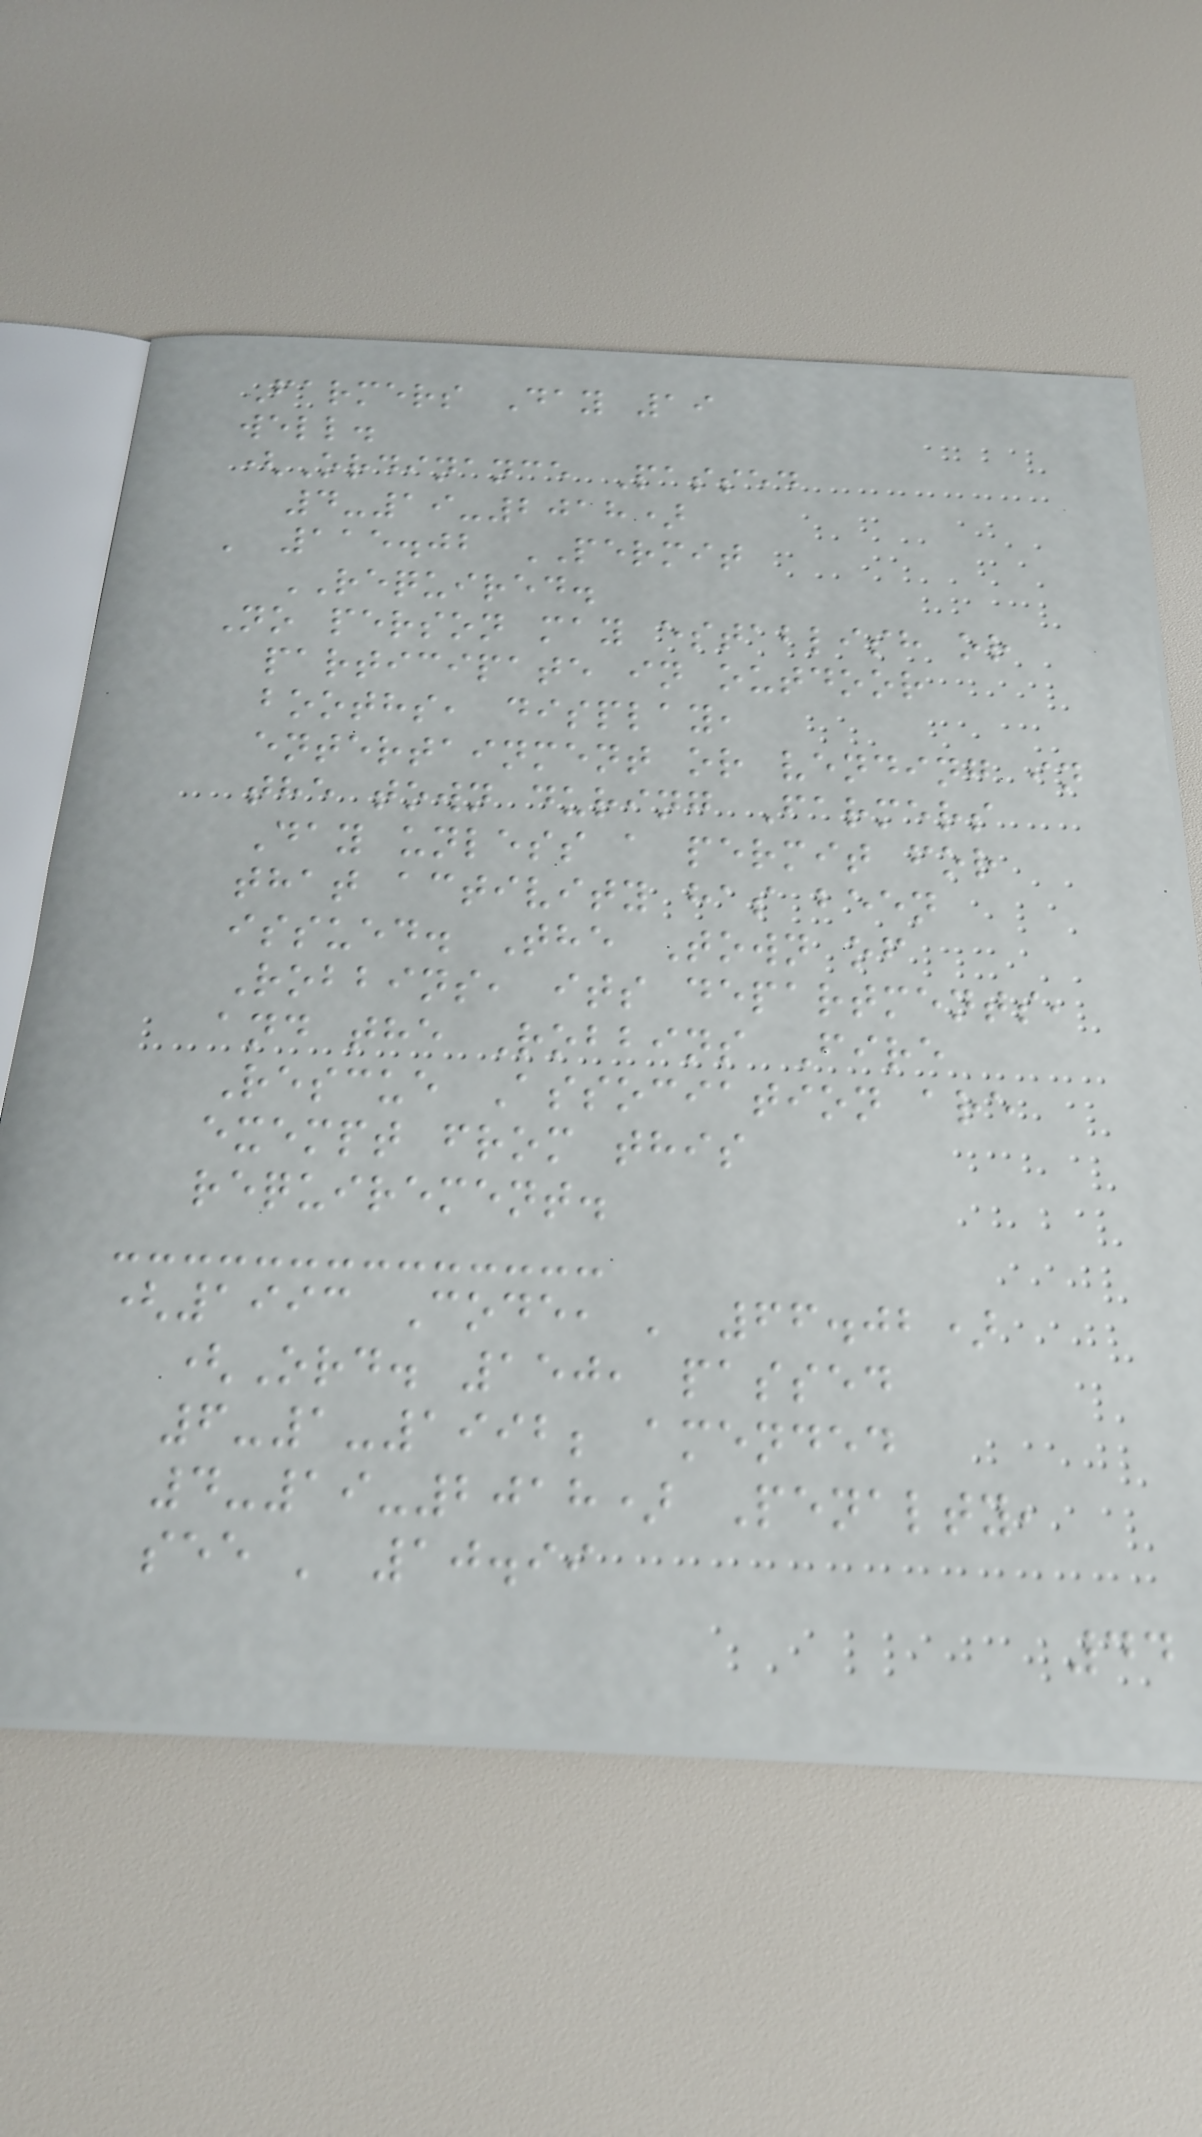Farmers Day 19
well.
(Ordinance Passed
4-19-2018)
' 115.02 PERMIT
REQUIRED.
No person may establish or
participate in outdoor
booths, display,
entertainment or vending in
the town during Farmers
Day unless a permit for
that activity has been
issued. The Town of
Robbins, its departments,
and the Robbins Fire
Rescue Association are
exempt from this
requirement.
(1993 Code, ' 66.02)
(Ord. 150, passed
6-1-1992; amended
4-19-2018) Penalty,
see ' 10.99
44
